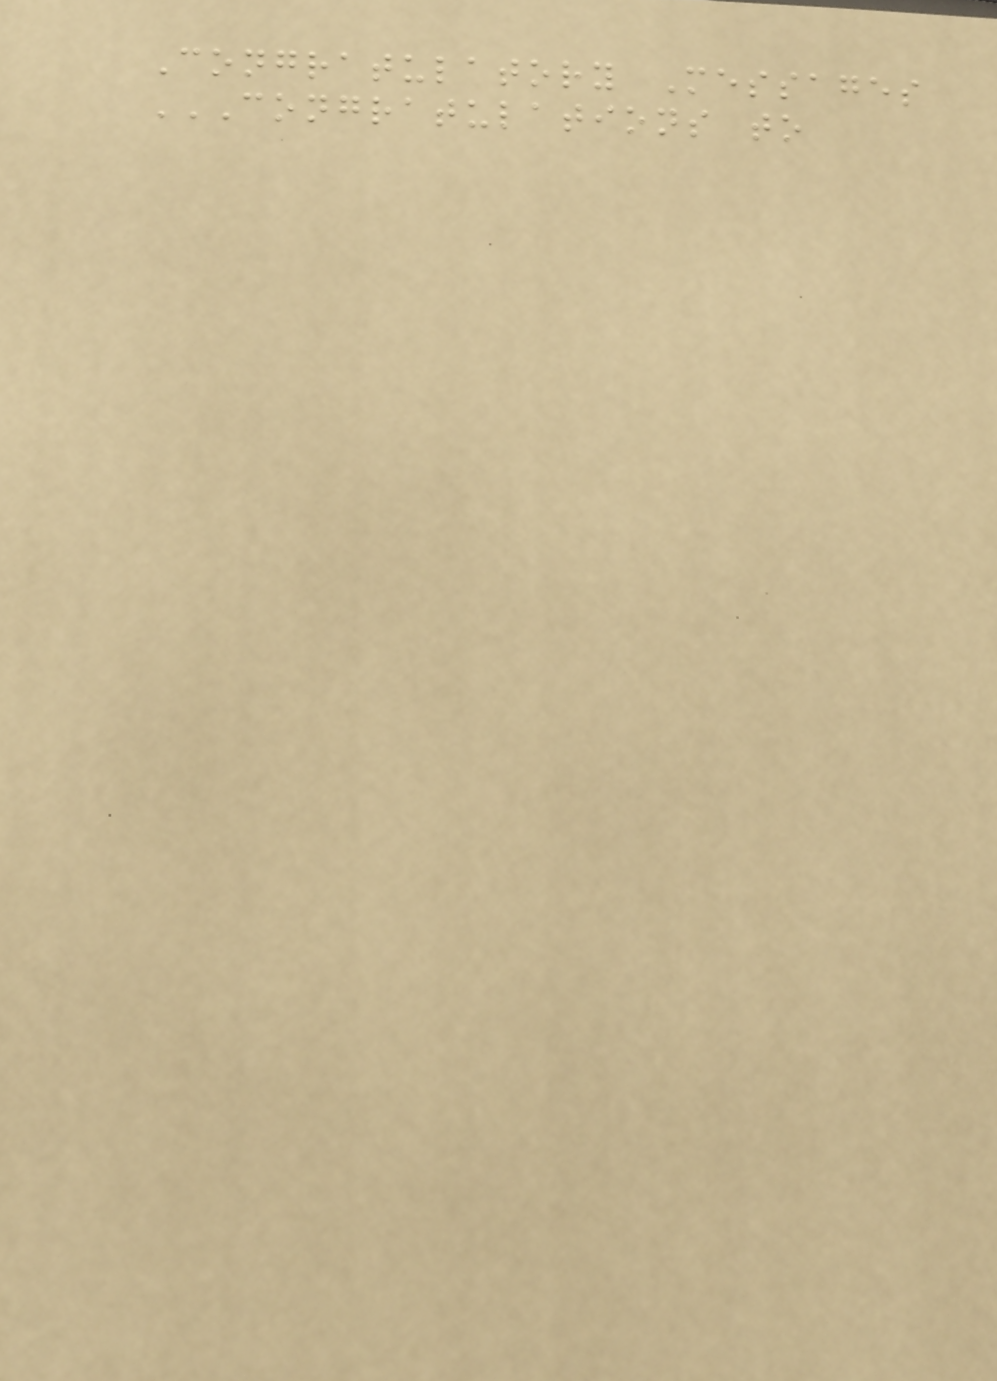Congratulatory Messages
CONGRATULATIONS TO
